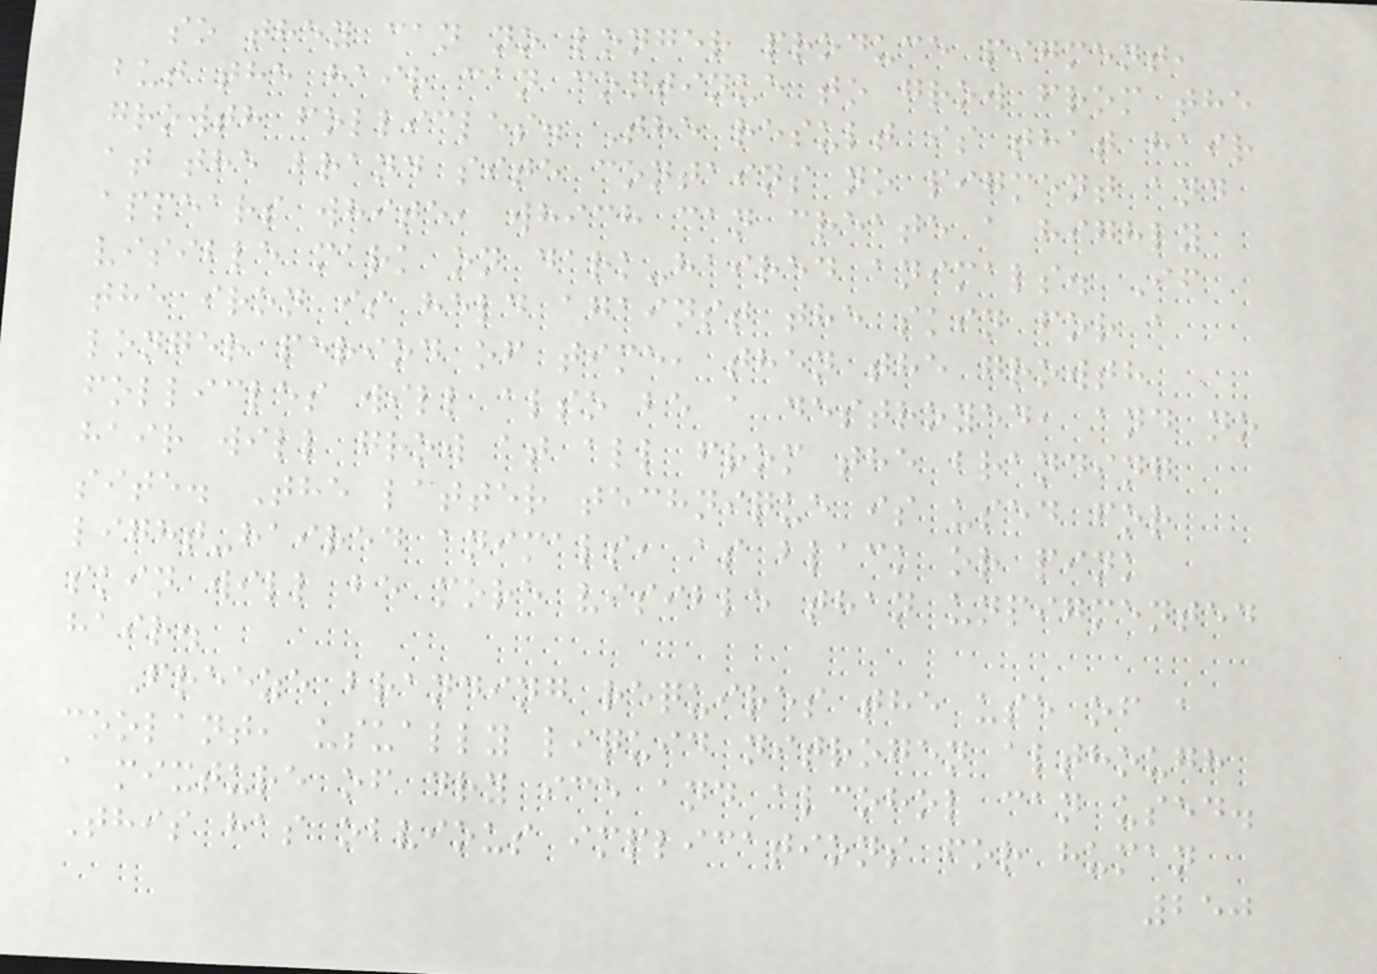so they can no longer produce pigment,
but the hair can continue to grow from the
growth follicles. The result is that hair
at the brand site contains no pigment and
appears white, which can create a highly
visible mark on dark-haired animals. If
the iron is held against the skin for a
longer period of time, then the growth
follicles will also be a destroyed, and no
hair will grow at all from the branding
site. The latter technique is used for
light-haired animals, as black or pink
skin will be more visible than unpigmented
hair.
Freeze branding requires the use of a
coolant, usually liquid nitrogen although
a mixture of dry ice and alcohol can used.
This has obvious implications for human
250
